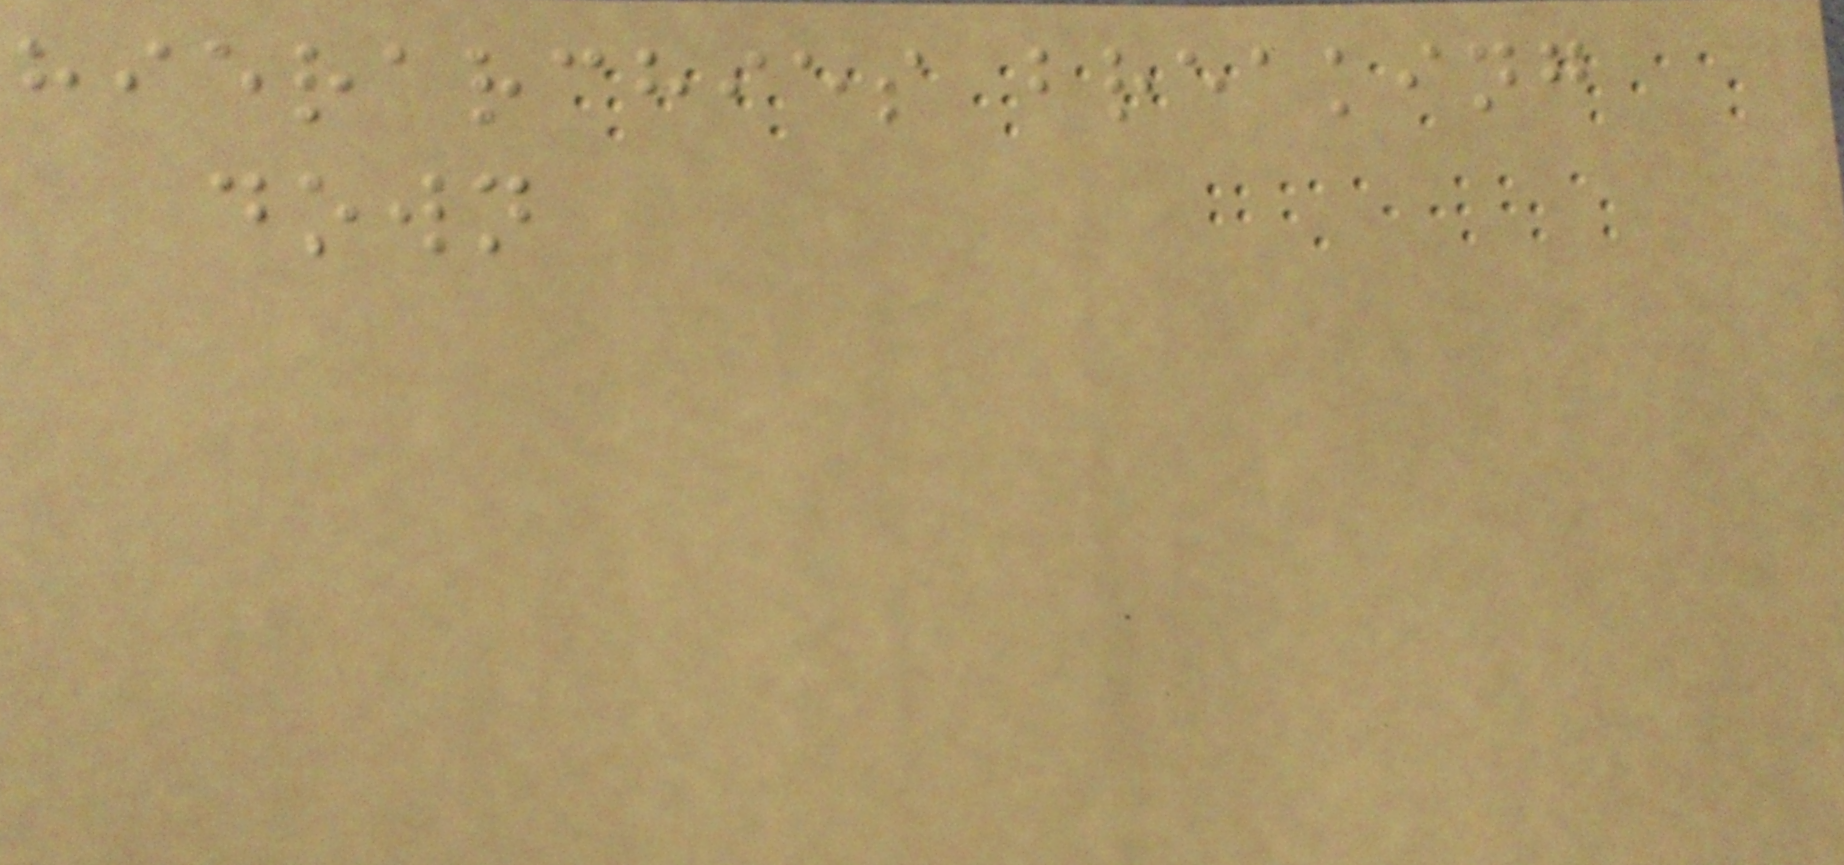hierarchies breaking
down
